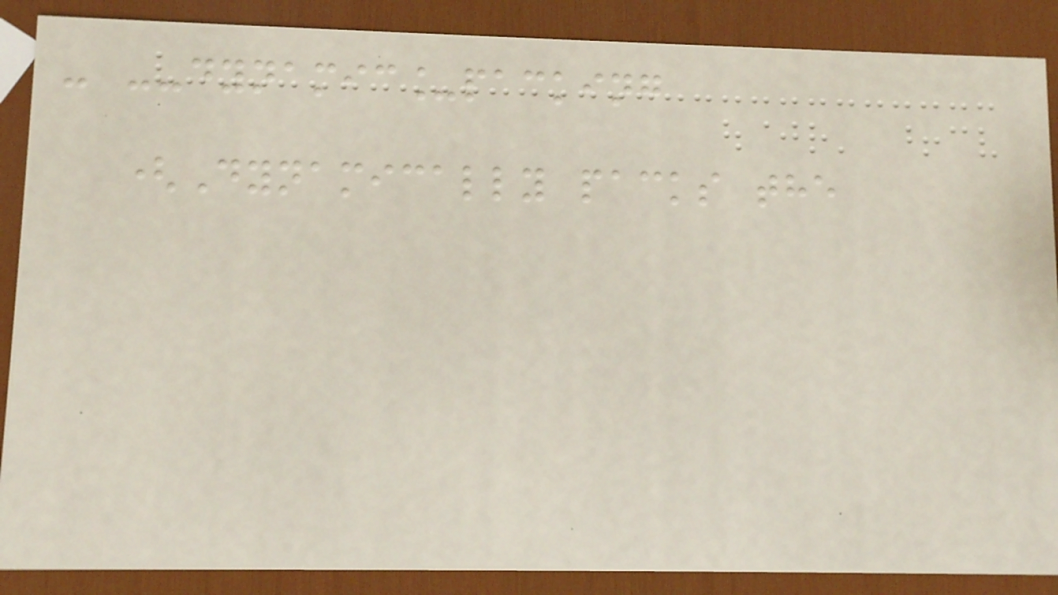- --dynamic_packing
(Dynamically packs the
